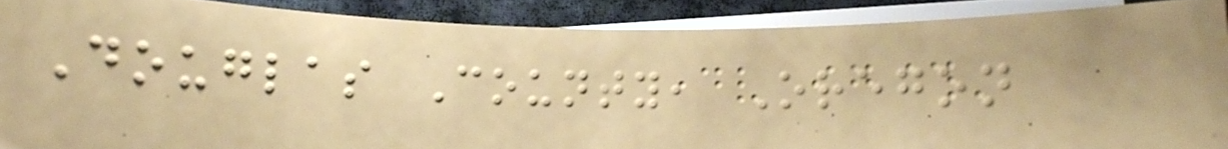Douglas County, Oregon
